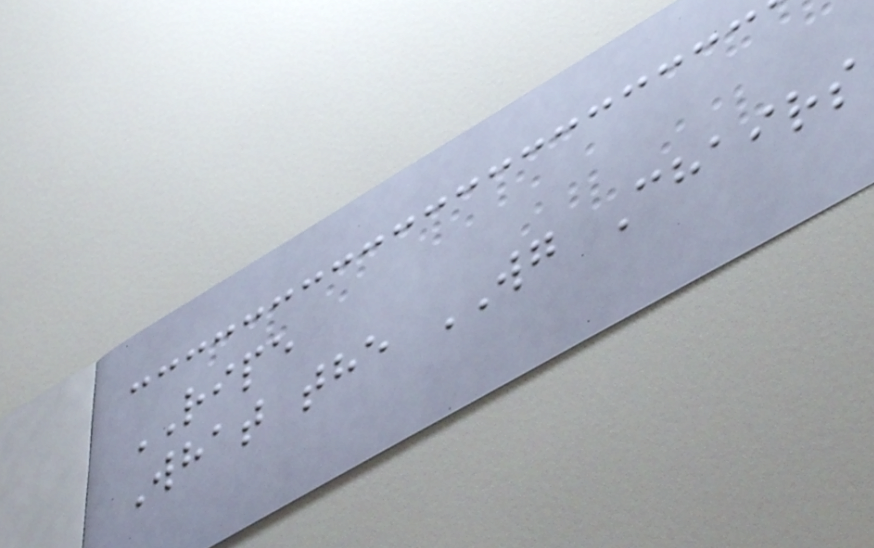RIPE
What the WG Chairs
